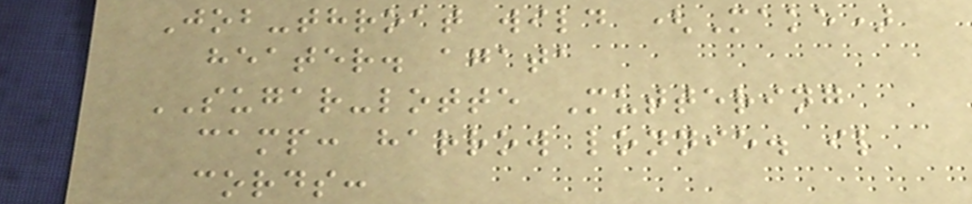Job-throat wild (Make)
heater. agata
SUGAR-lotte Muttering
camp: harrow lonnie. il
cords:
